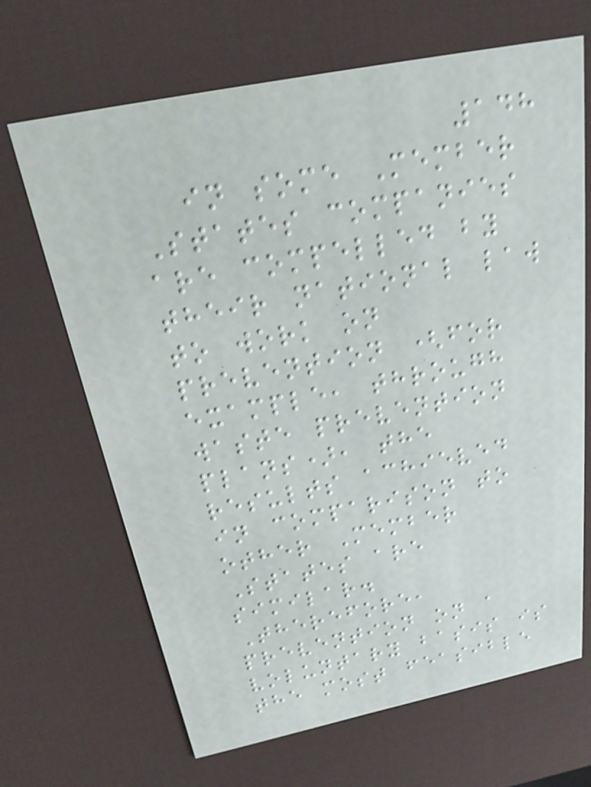148
in some Member
States companies
are compelled by
their national law
to work on
prevention (for
example, through
waste prevention
plans), the
results achieved
in comparison to
other Member
States are
similar.
Therefore,
prevention on a
voluntary basis is
the most feasible
